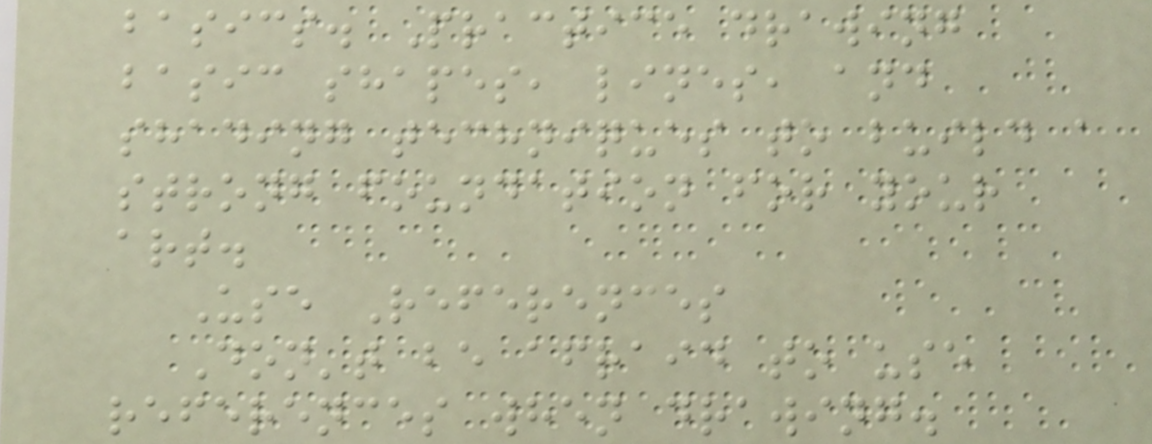basics. Practice drawing
basic shapes, lines, and
shading techniques to build a
strong foundation for your
art.
Use References
Don't be afraid to use
references when drawing.
